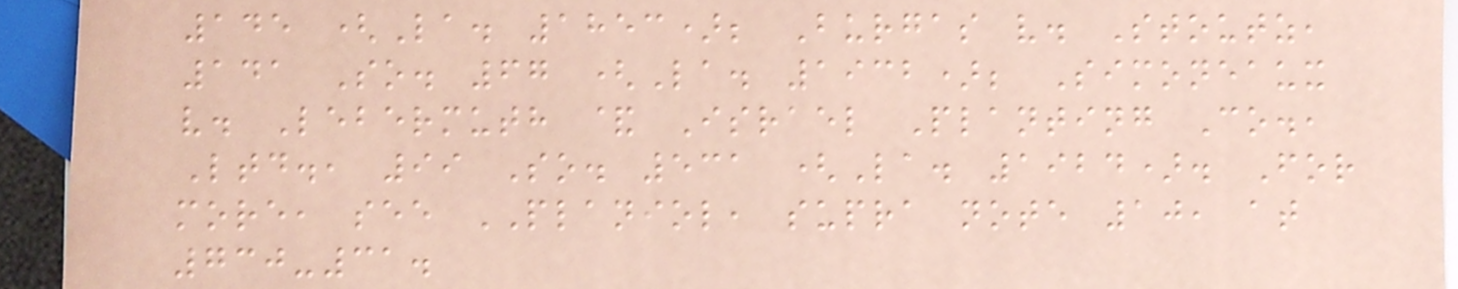145 (La. 1853); Burgas v. Stoutz,
141 So. 67 (La. 1932); Simoneaux
v. Lebermuth & Israel Planting Co.,
Ltd., 99 So. 531 (La. 1924). For
more, see PLANIOL, supra note 10, at
730-31.
